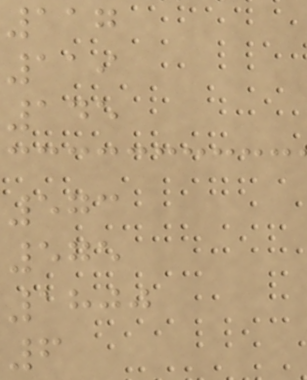117
119
145
573
575
1800
6
